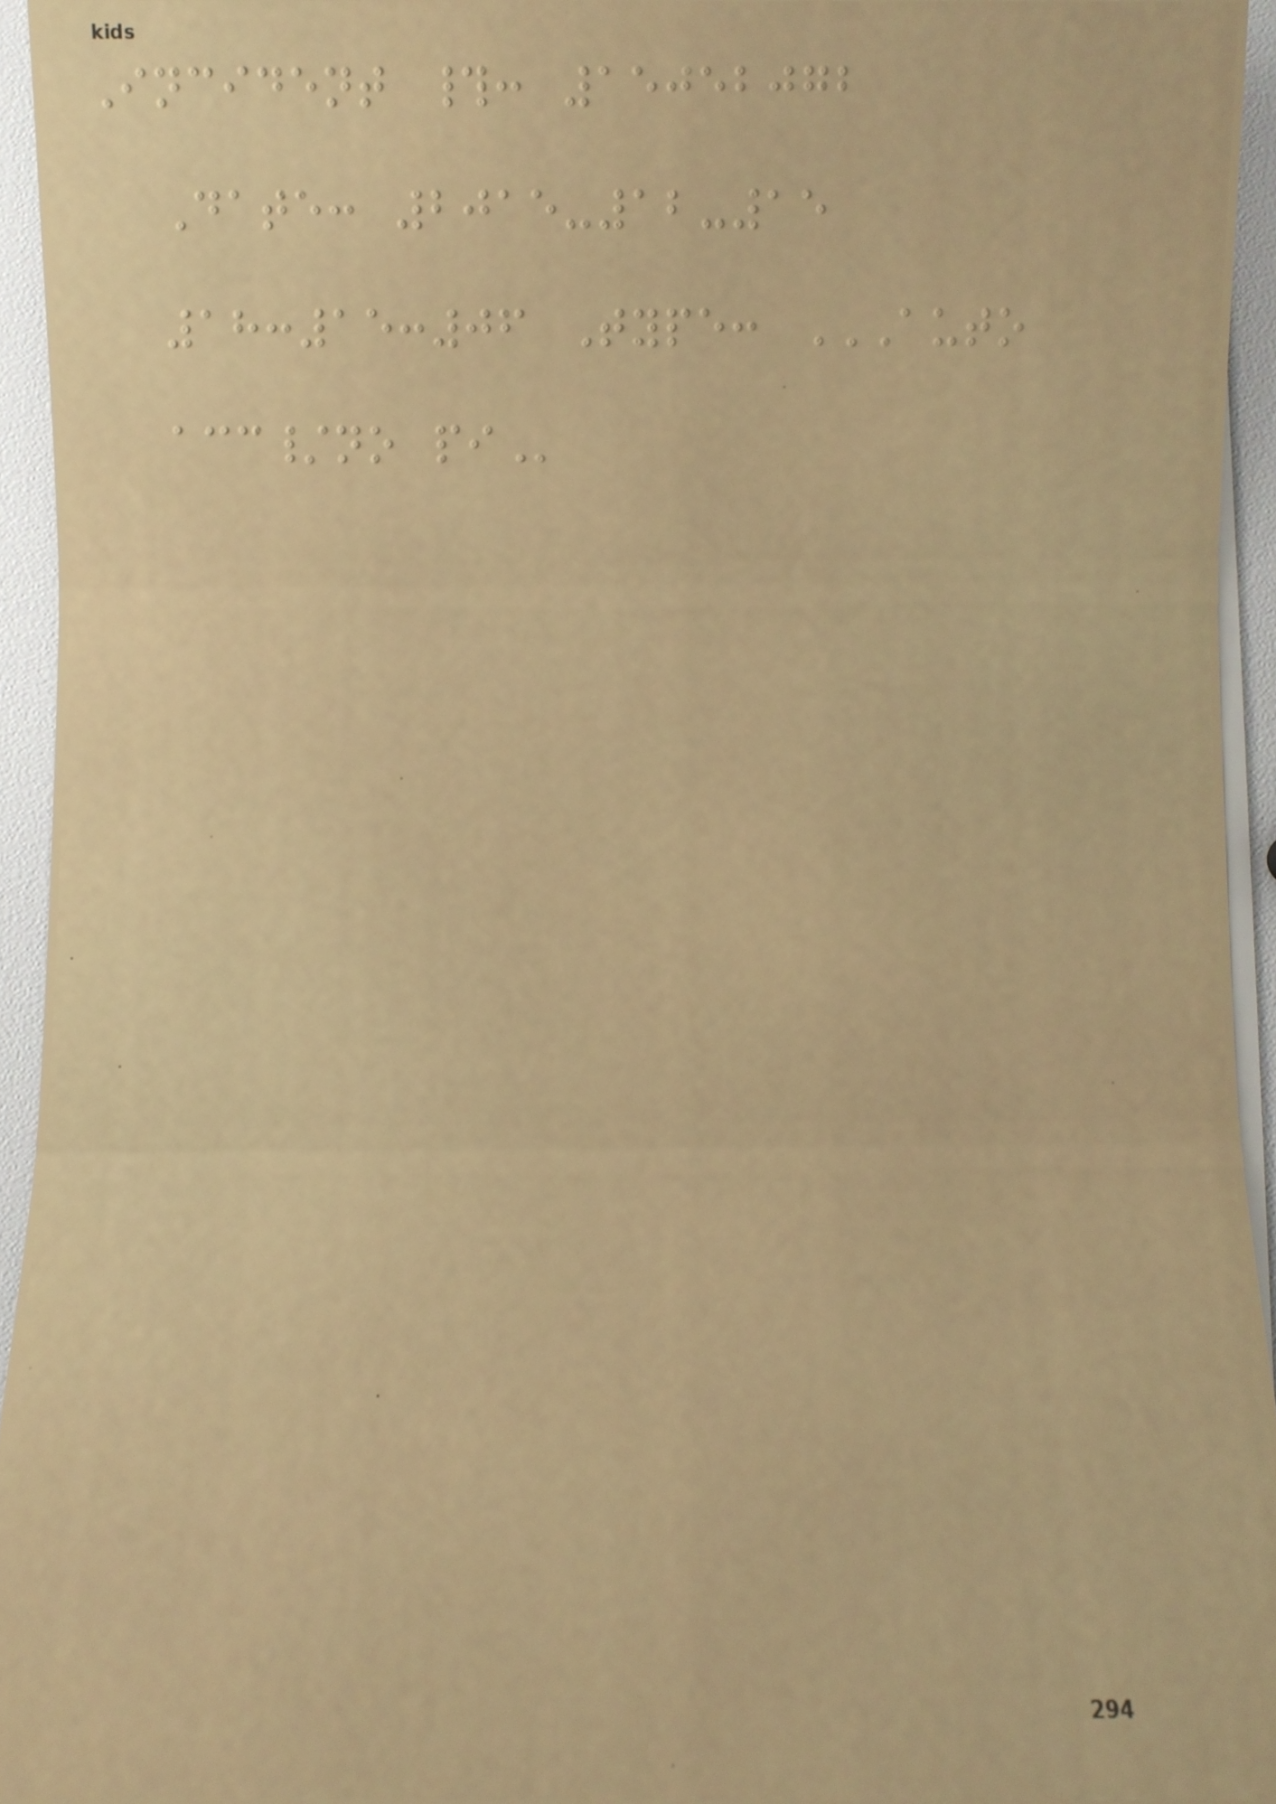Incident #: 15052072
Date: 2015-12-15
18:15:06 Type: AUTO
ACC/NO PI
